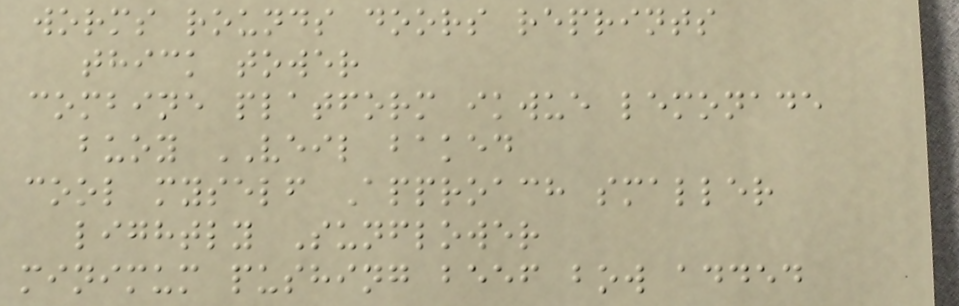worms rounds doors reprints
thick tower
combine platform ikwue lemonade
buoy VEIL baked
cool myself Approach smaller
lightly Sunflower
minimum pushing beef bow added
